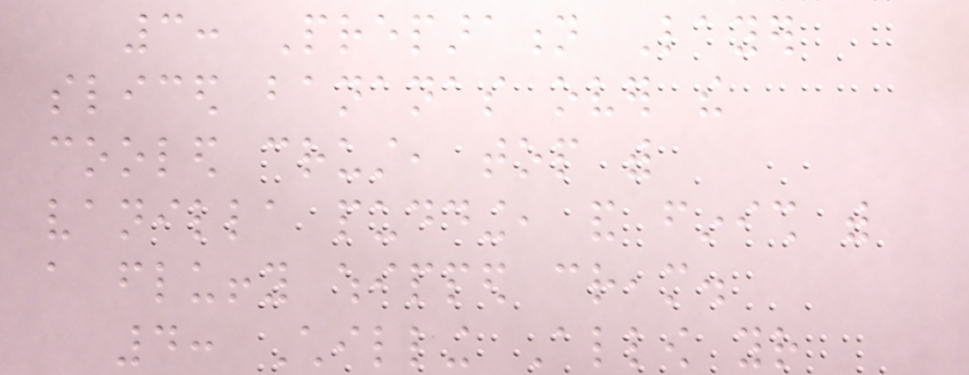3: Preparation Layer
sliced bananas over the
cooled crust, top with
vanilla pudding, and finish with
a fluffy whipped cream.
4: Chilling Allow your
